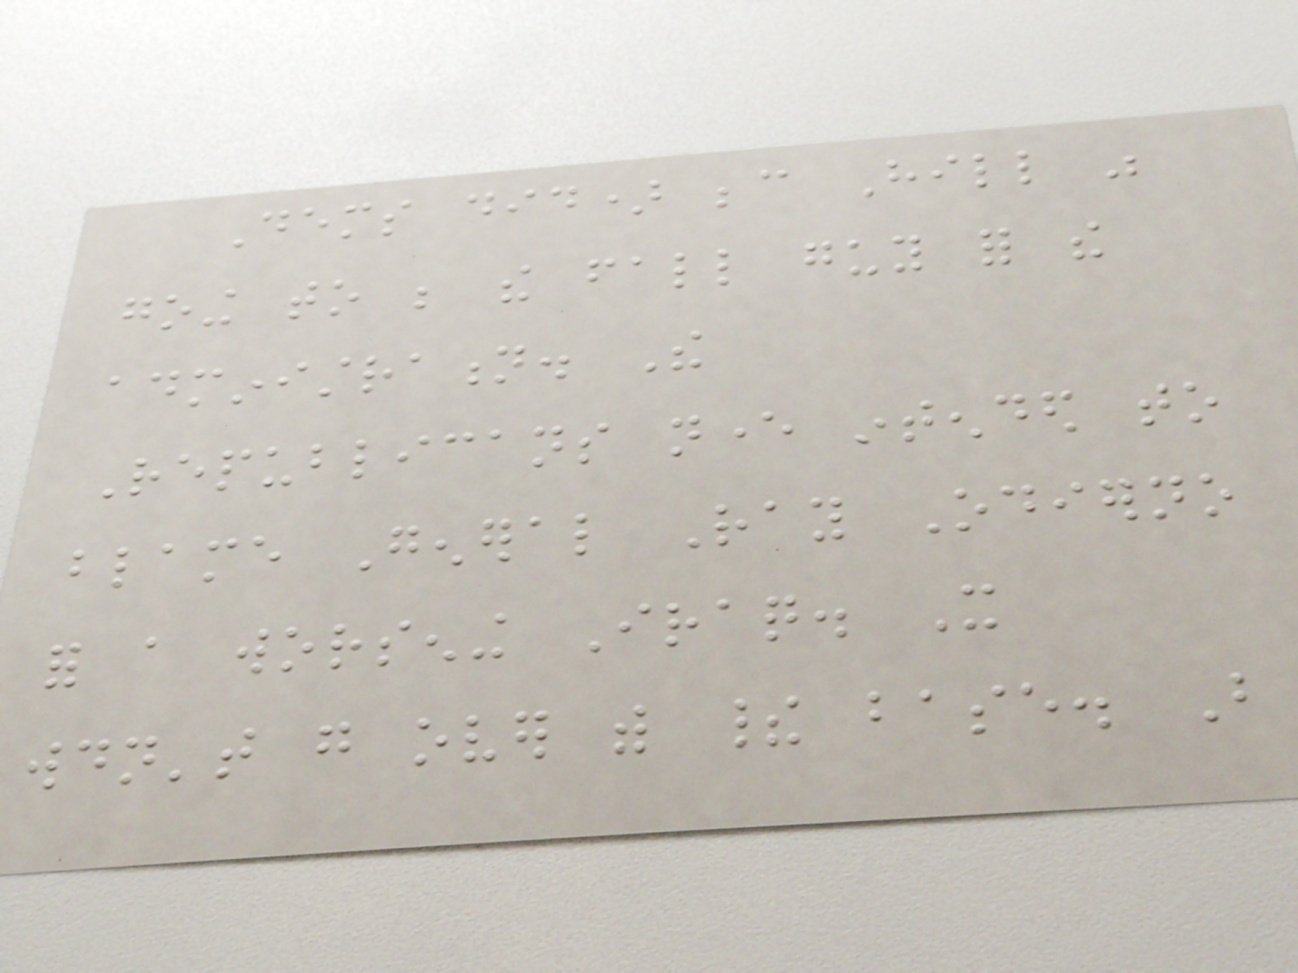Dems did) because Hill was
going to be the fall guy for the
administration. The
Republicans never intended to
blame General Ray Odierno
for a worsening Iraq. It
wouldn't go over with their base. But
